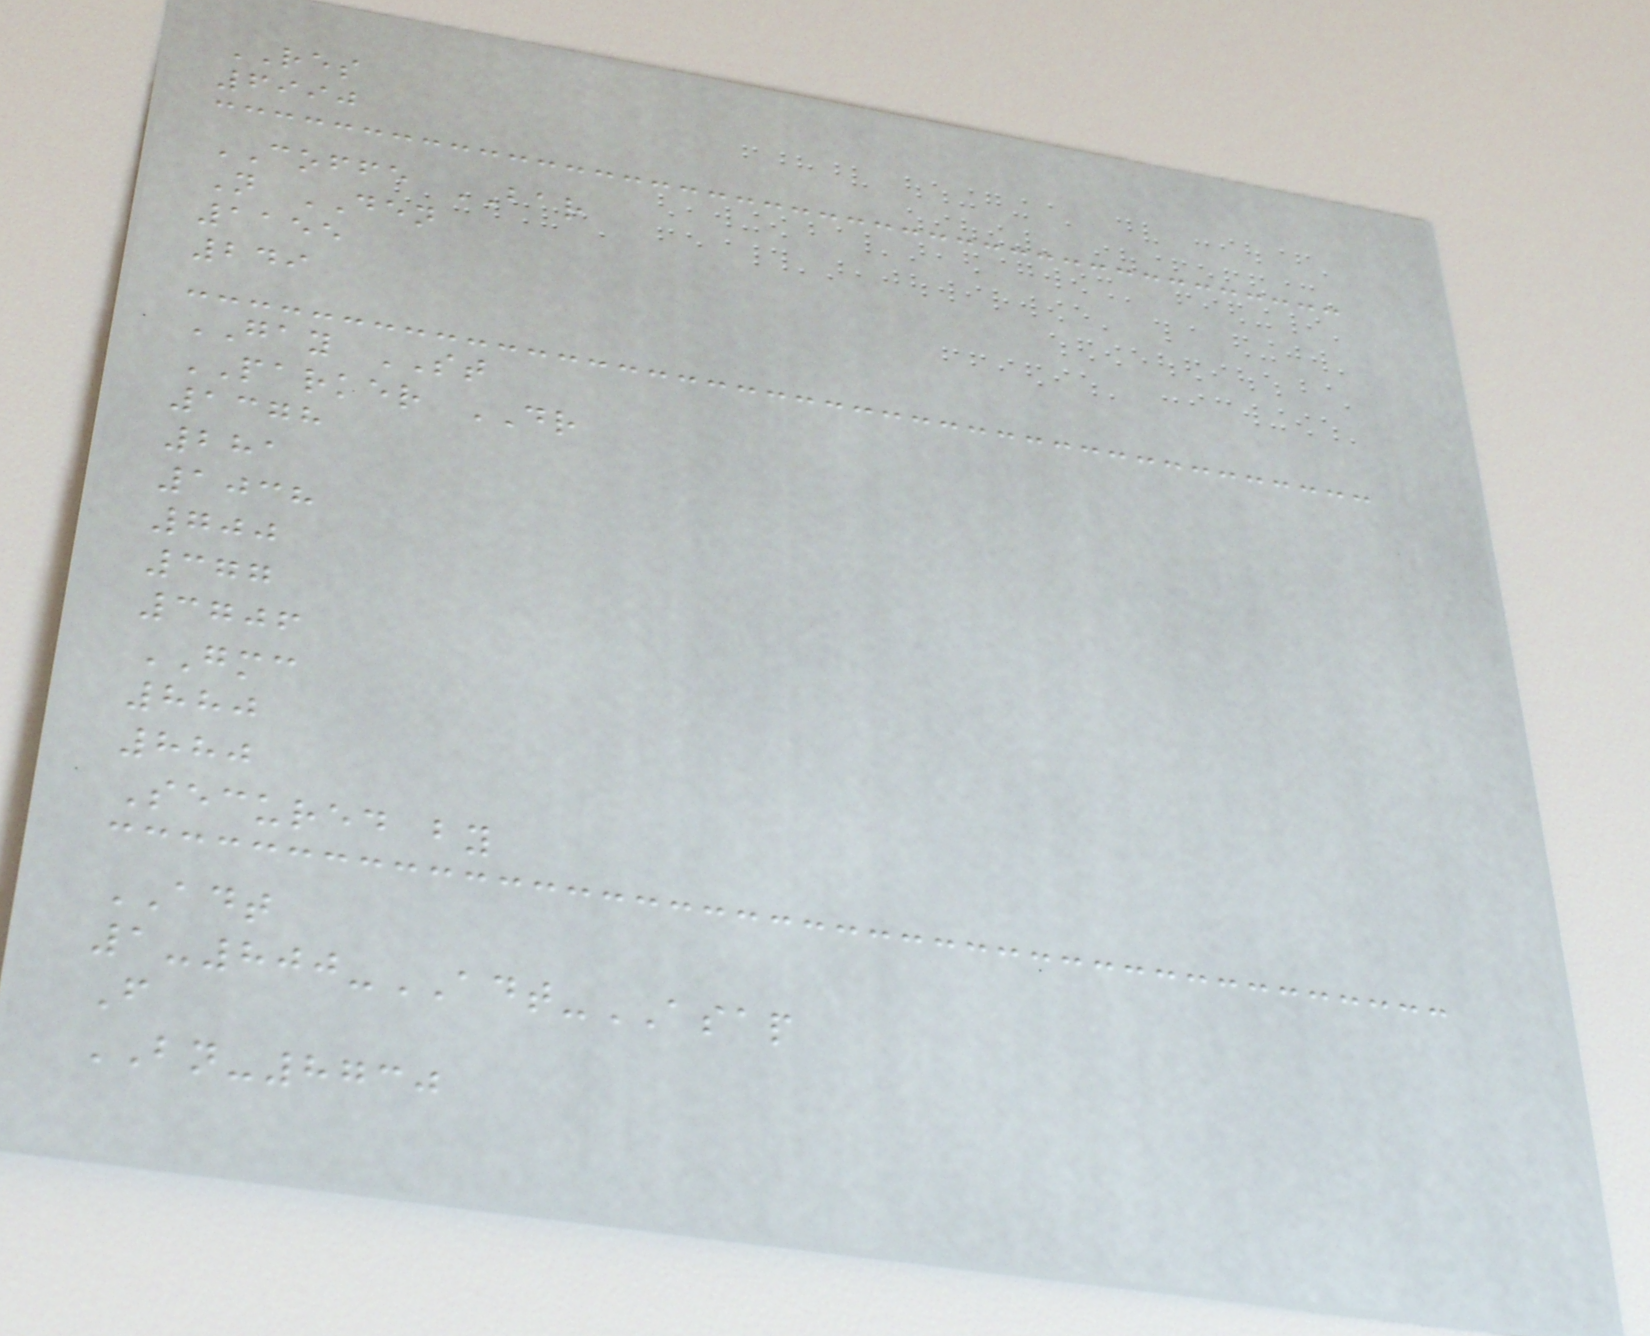RES
6990
COFFE BAR
N DEN
1155
249
GAY ST
PARKER DR
1378
281
1038
700
377
3706
GMC
880
880
Secured by
ADT
1-800-ADT-ASAP
F
BN-8730
